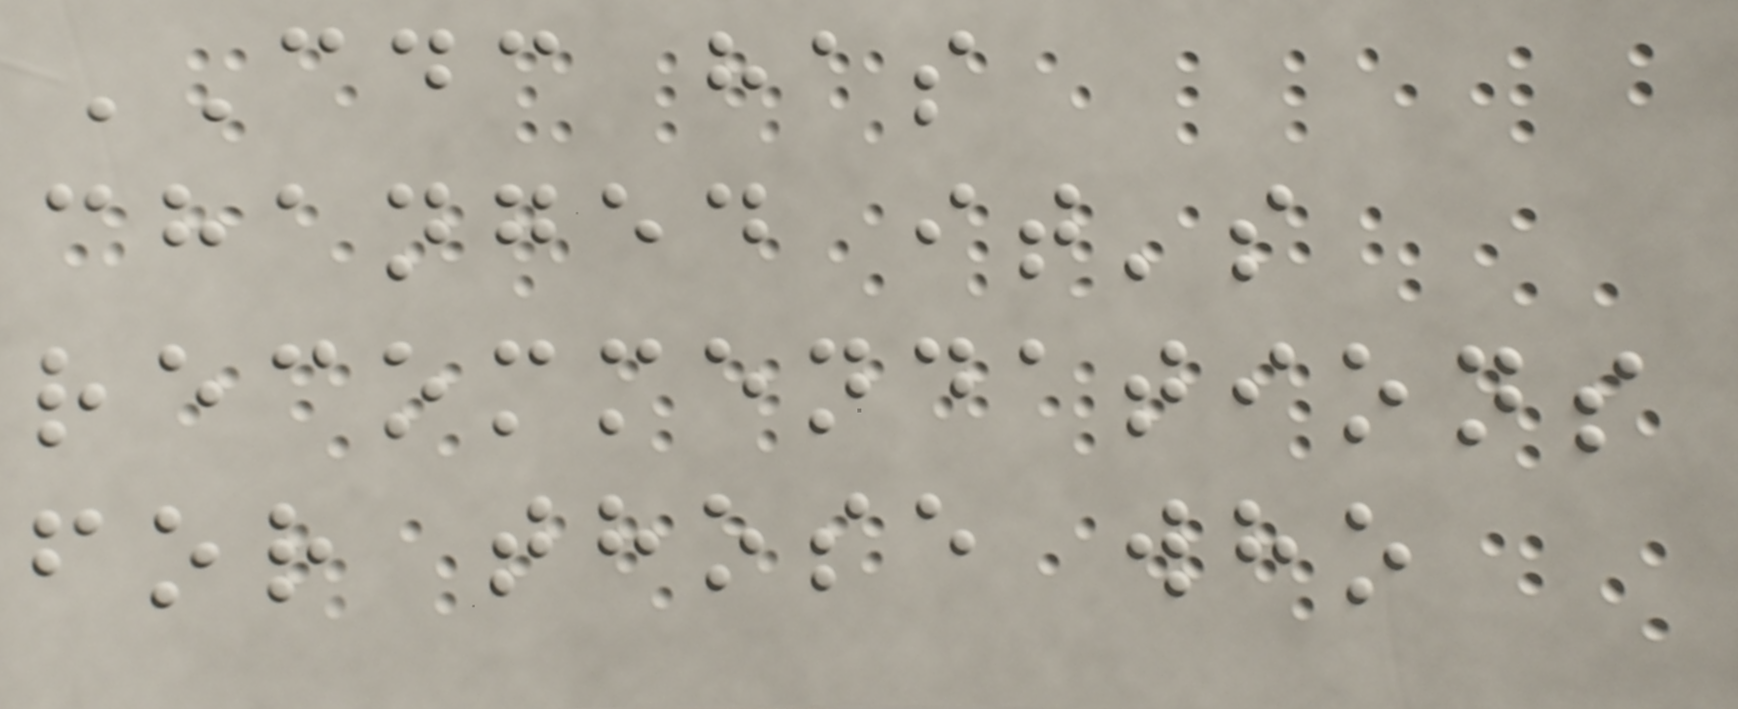CDC has
changed it's
recommendations
for those who
